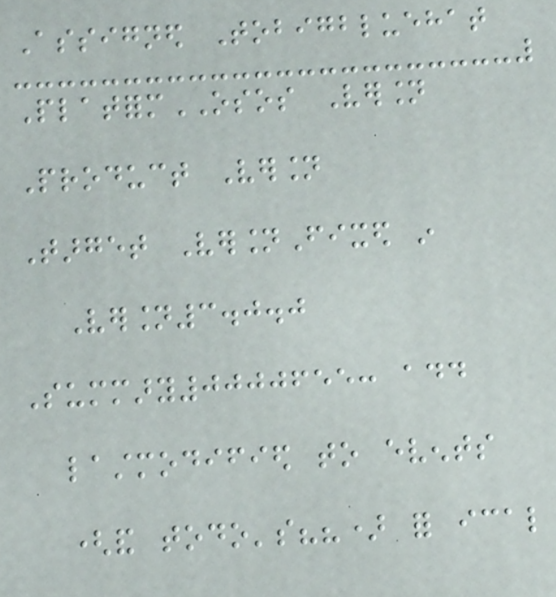Assigned Tobigbluehat
PlatformOSOS Version
Product Version
Target VersionFixed in
Version3.0.0
Summary0000655: add
lastmodified to events
(and todo's??) for ical
